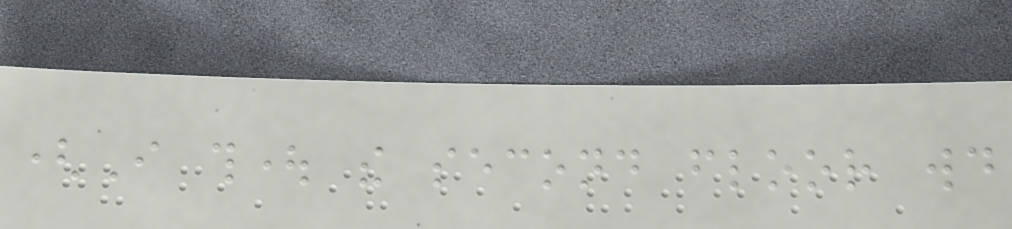(I thought the second floor would
